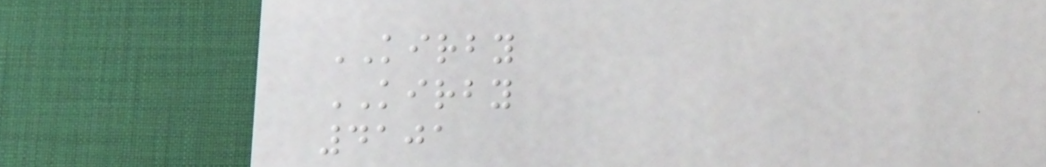KIRBY
KIRBY
4101
